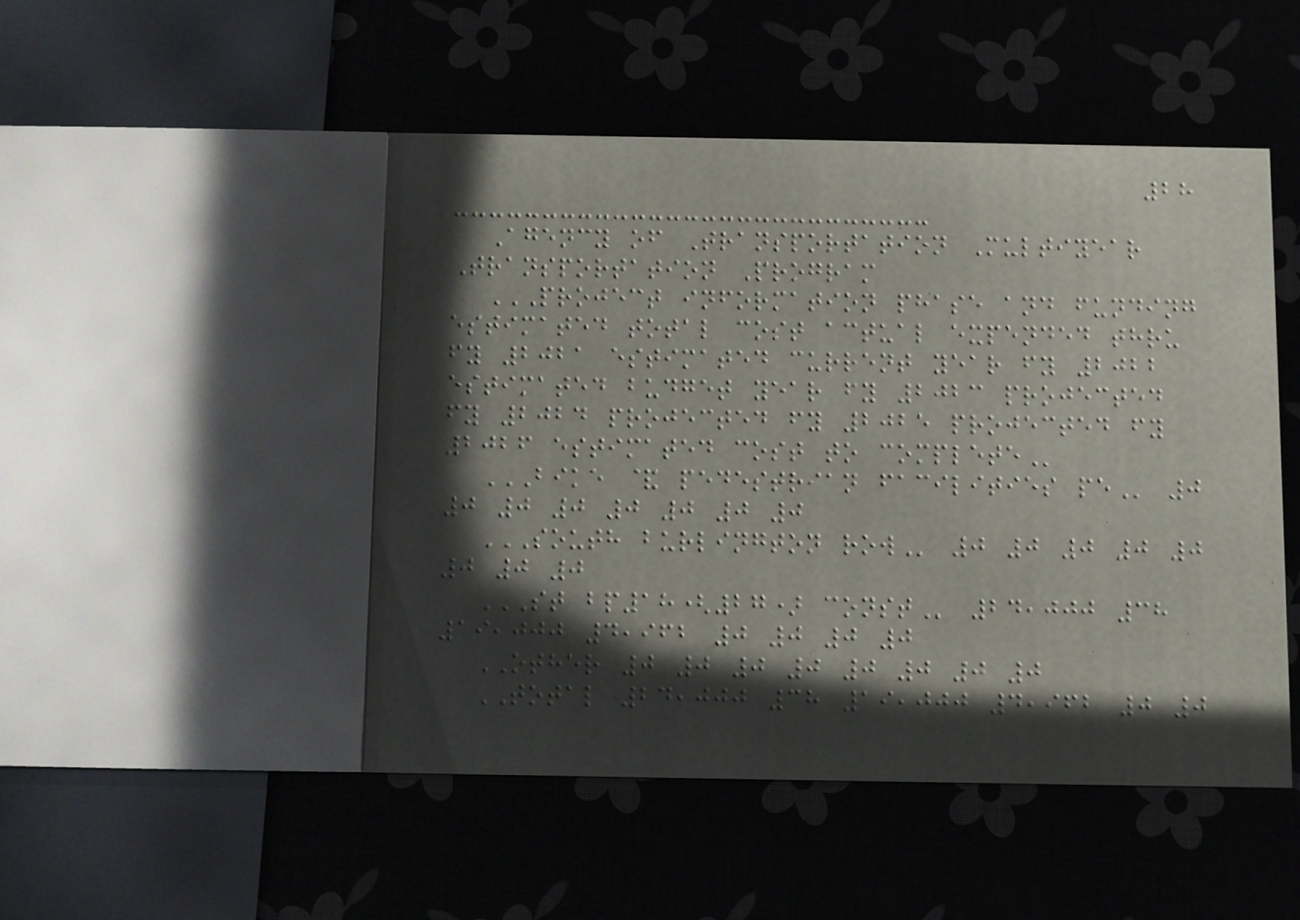28
Agency of Transportation Multiyear
Transportation Program
PROJECT INFORMATION PHASE AND FUNDING
ESTIMATED TOTAL COST ACTUAL EXPENDED THRU
FY 2021 ESTIMATED CURRENT YEAR FY 2022
ESTIMATED BUDGET YEAR FY 2023 PROJECTED
FY 2024 PROJECTED FY 2025 PROJECTED FY
2026 ESTIMATED COST TO COMPLETE
BIKE & PEDESTRIAN FACILITIES PE 0
0 0 0 0 0 0 0
SOUTH BURLINGTON ROW 0 0 0 0 0
0 0 0
ST BP18(27) CONST 24,000 38
19,000 4,962 0 0 0 0
OTHER 0 0 0 0 0 0 0 0
TOTAL 24,000 38 19,000 4,962 0 0
